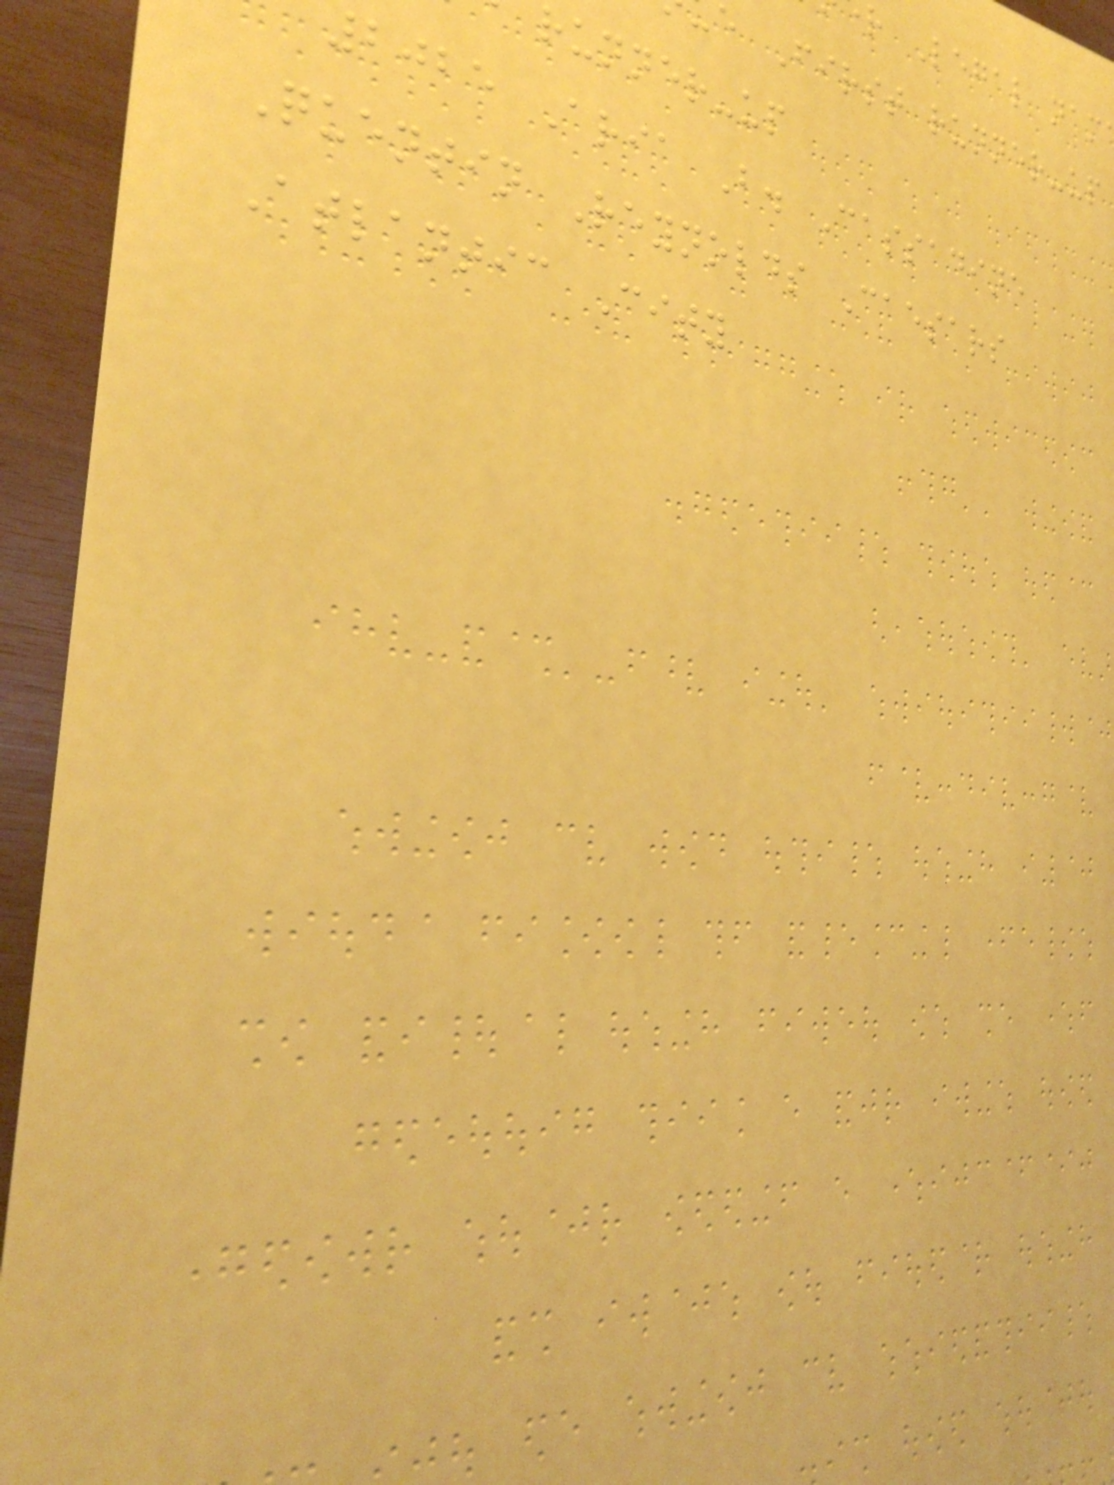r Legal nam
e First runner-up
runner-up
2025 Aria B. Cassadine
Quentin Reynolds Caesars
Atlantic City
